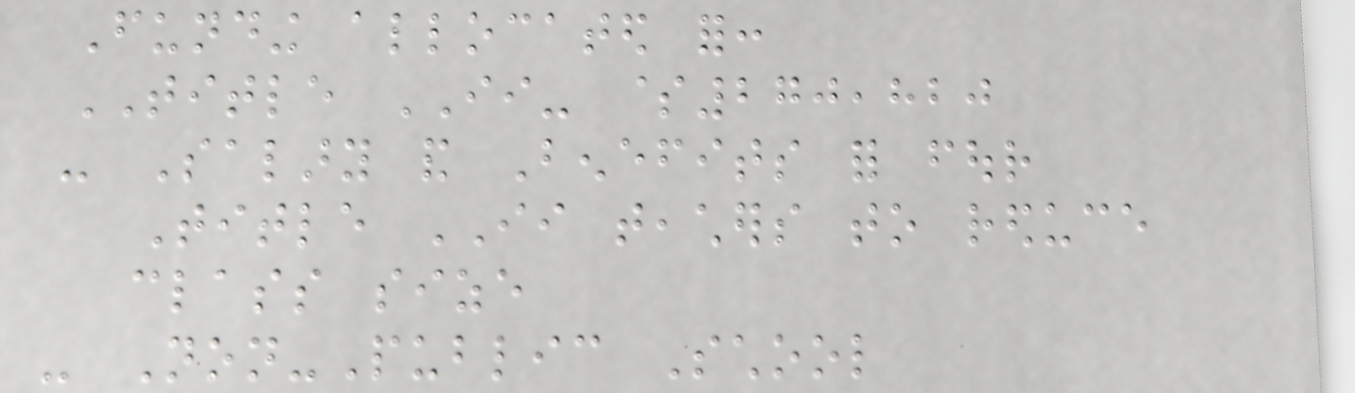Funding allocated for:
TITLE II- $270,820
- Salary and Benefits for four
Title II teachers to reduce
class size
- Non-Public School
